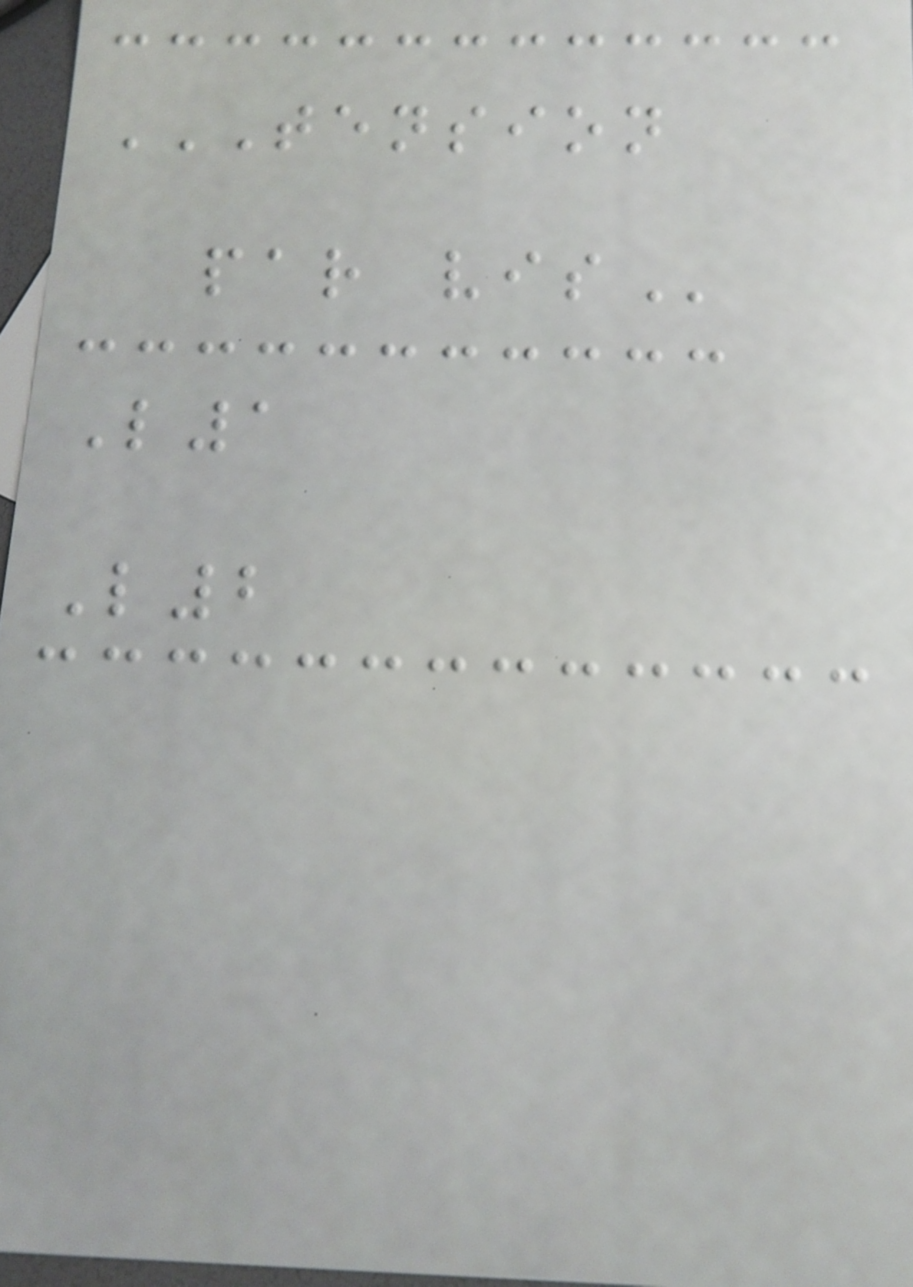TENSION
PAR VIS
L1
L2
